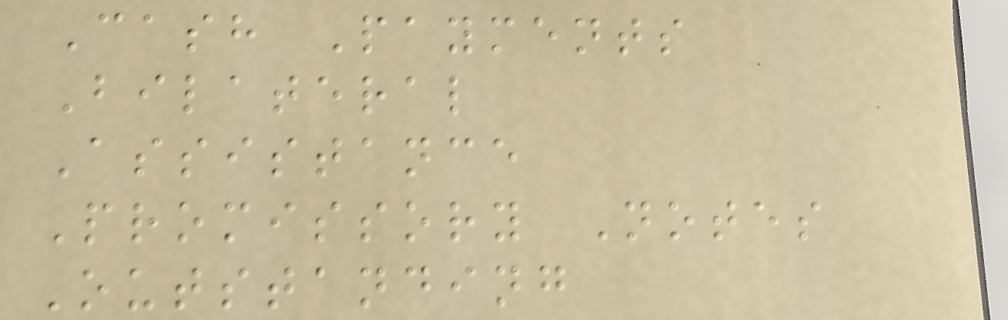Cash Payments
Bilateral
Assistance
Promissory Notes
Outstanding
